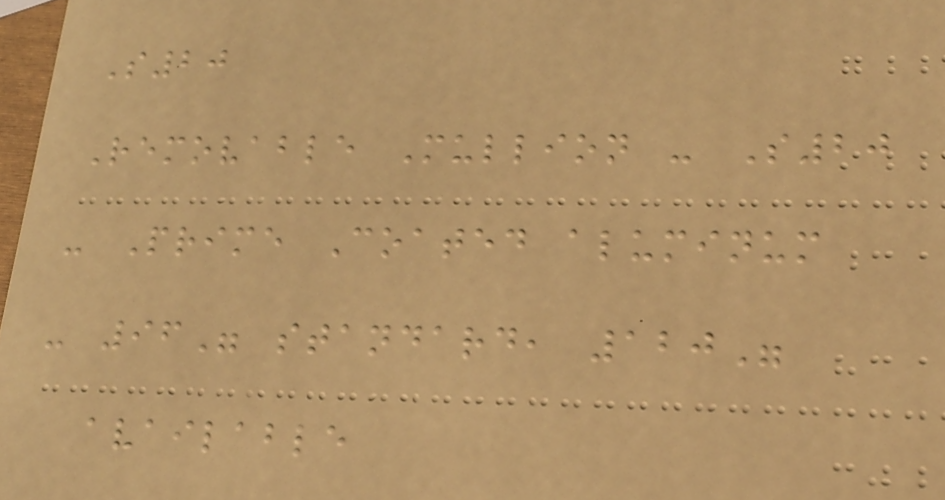S20
Removable Mullion - S20
- Prime Coated aluminum
- 96" standard, 120"
available
